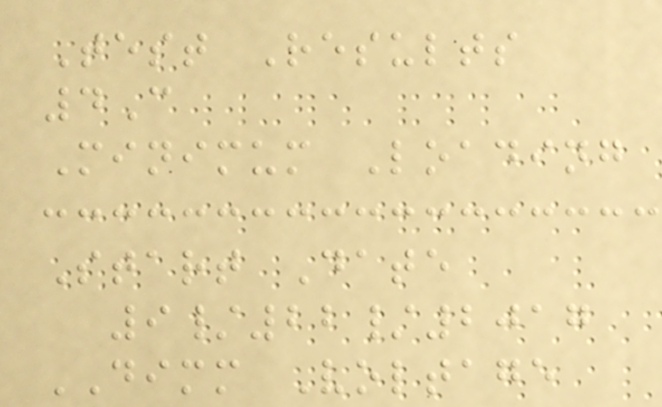Test Results
4C
Minimum Loading
Start Date
9/22/2017
DIMM Voltage
